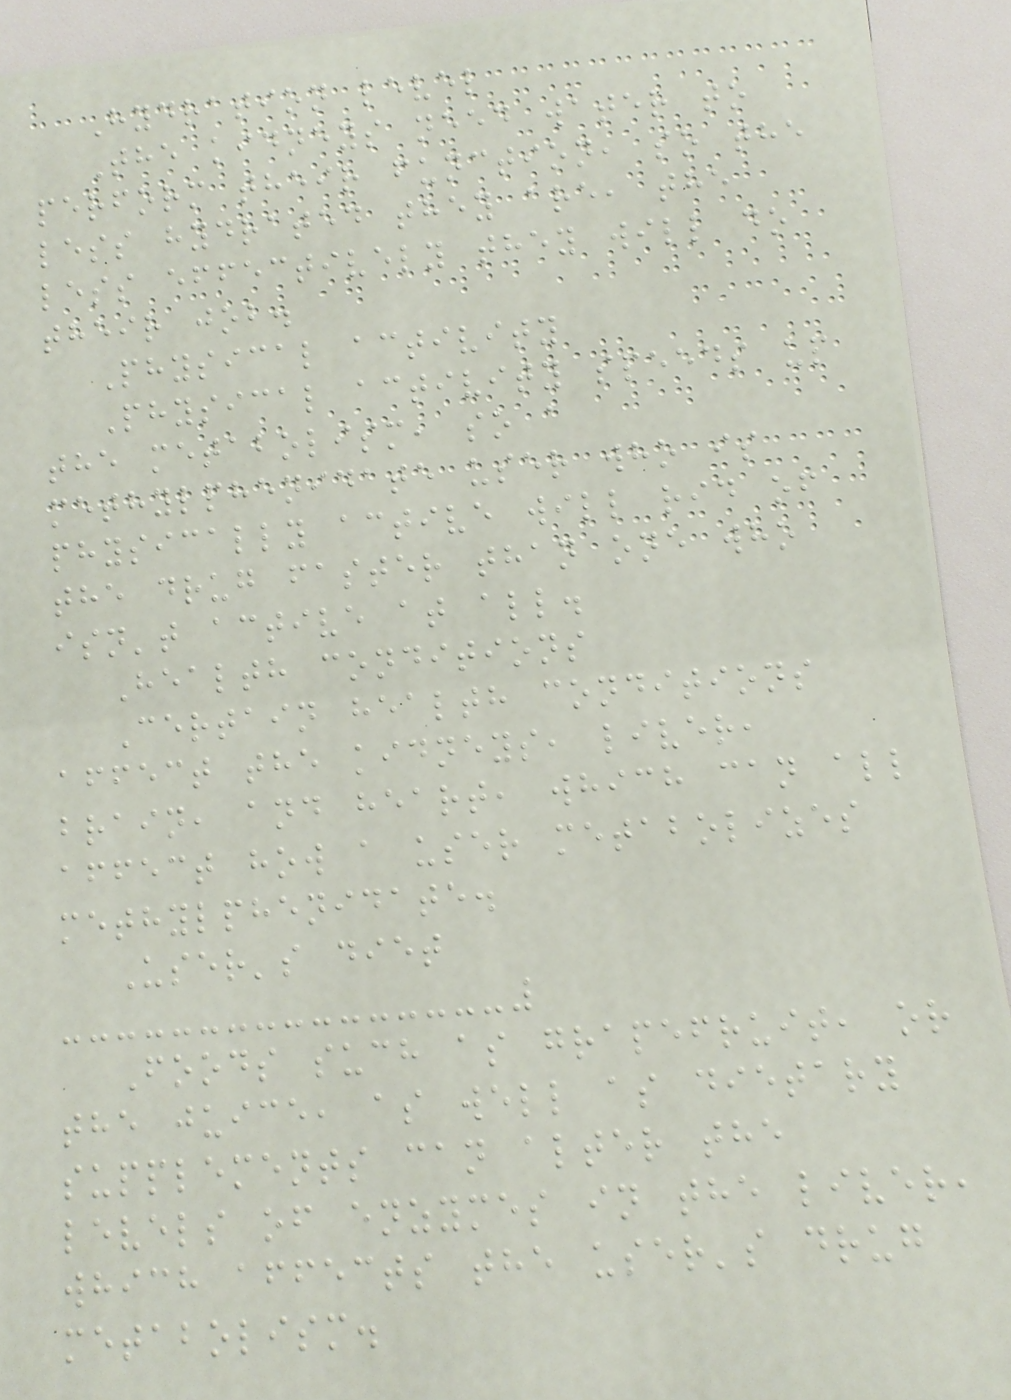Hydration level
The kidneys need water to
perform their function, so the
less hydrated they are, the
less effectively they will do
their job.
Physical activity
Physical activity speeds up
the metabolism, so a
methylphenidate user who is
physically active will rid of
the drug faster than one who
isn't active at all.
Health conditions
Certain health conditions
affect the kidneys, liver,
brain, and heart, which can all
affect how a user metabolizes
methylphenidate.
User's diet
Foods such as grapefruit, or
the juice, as well as dietary
supplements can alter the
levels of enzymes in the liver,
which affects the user's drug
metabolism.
